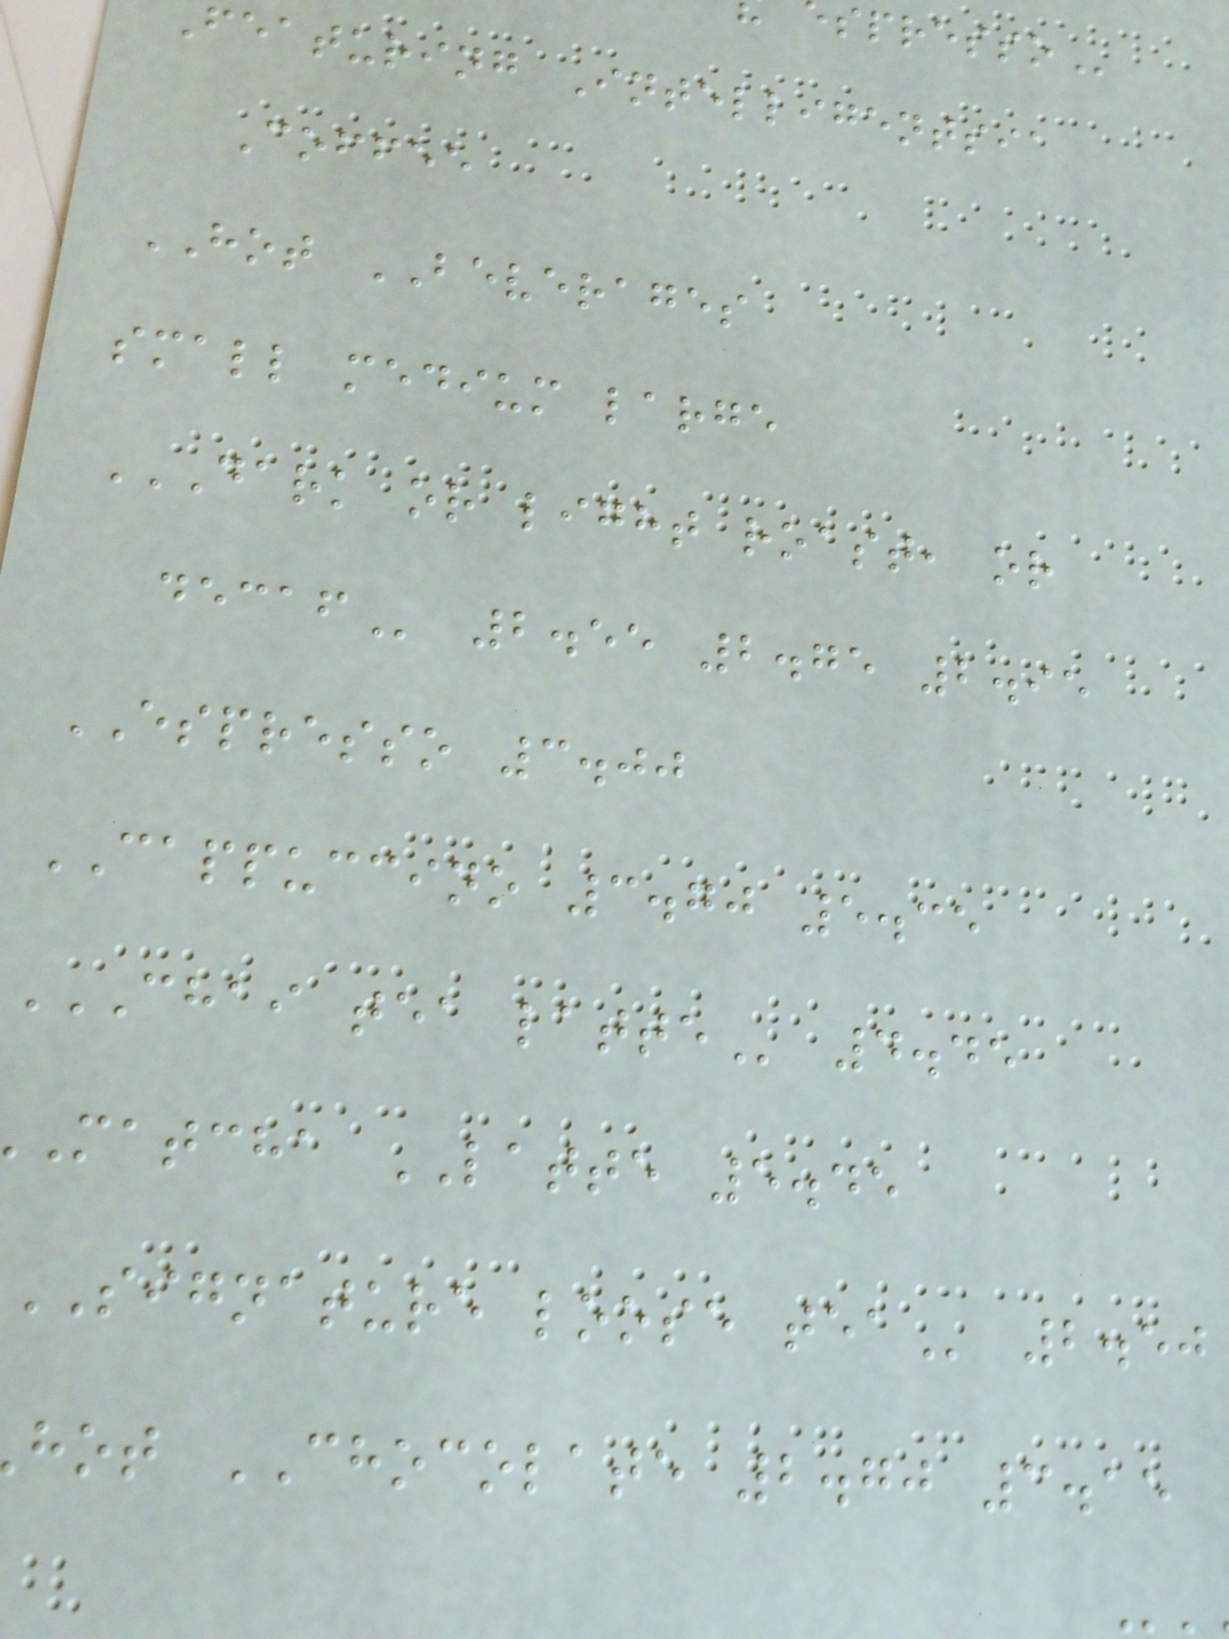featuring Intelligentsia
Coffee
HOT BEVERAGES
small medium large
DARK OR LIGHT ROAST, OR
2.55 2.75 2.95
ESPRESSO 3.00
CAPPUCCINO 3.70 5.35
CHAI TEA LATTE 4.45
matcha LATTE 5.45
SIGNATURE loose
hot CHOCOLATE 2.70 3.15
